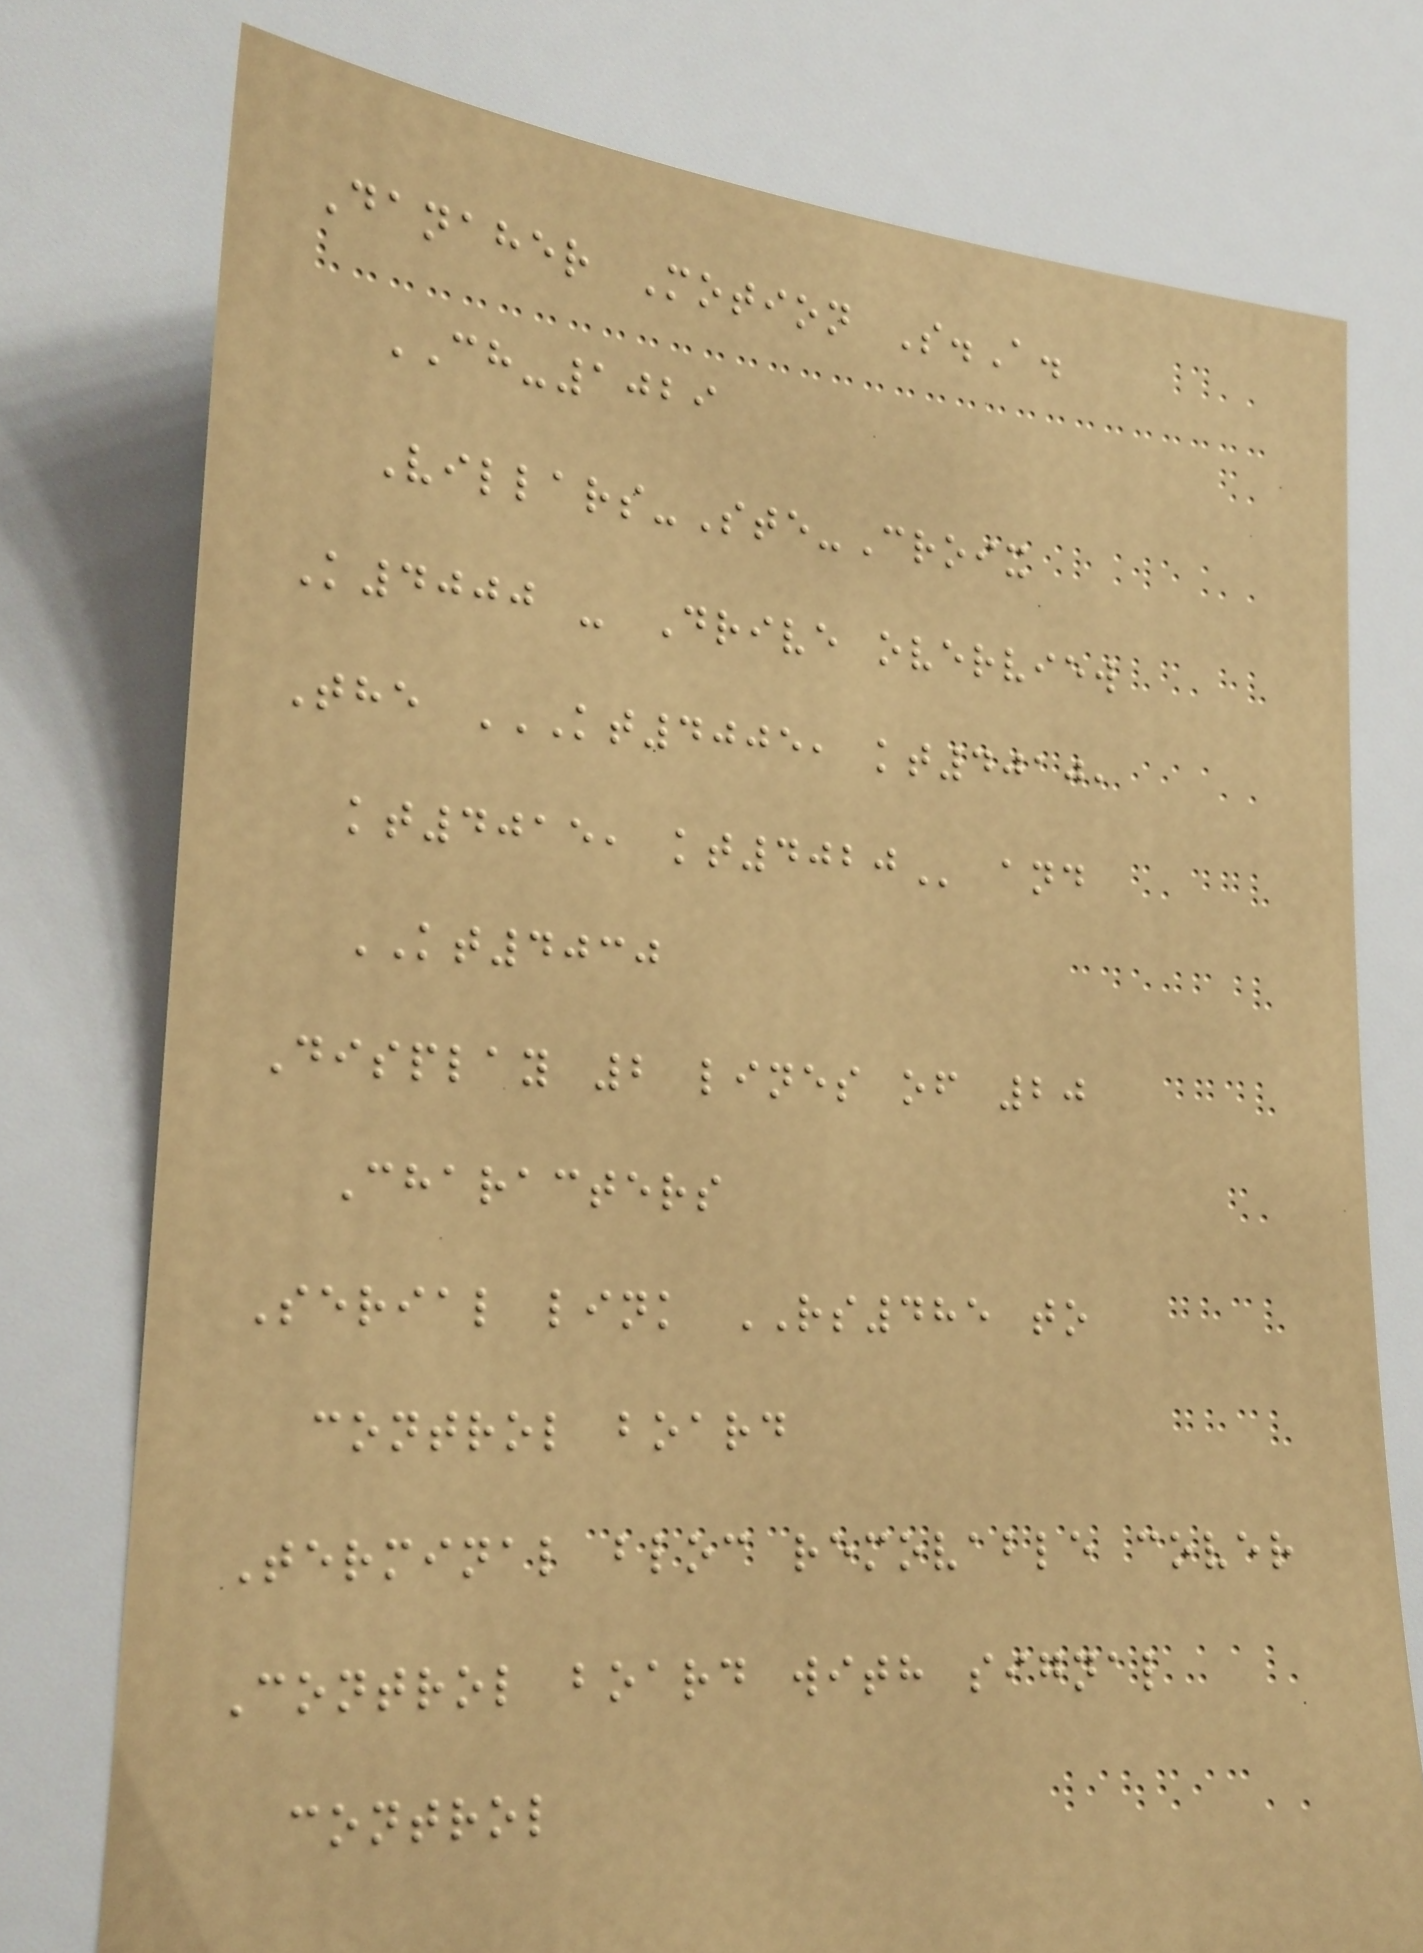Danaher Motion S.A.
CH-1029
Villars-Ste-Croix
K4000 - Drive overview
The KT4005, KT4010,
KT4015, KT4020 and
KT4030
Display 2 lines of 20
Characters
Serial link RS485 to
control board
Terminal bloc removable cover
Control board with signal
control
